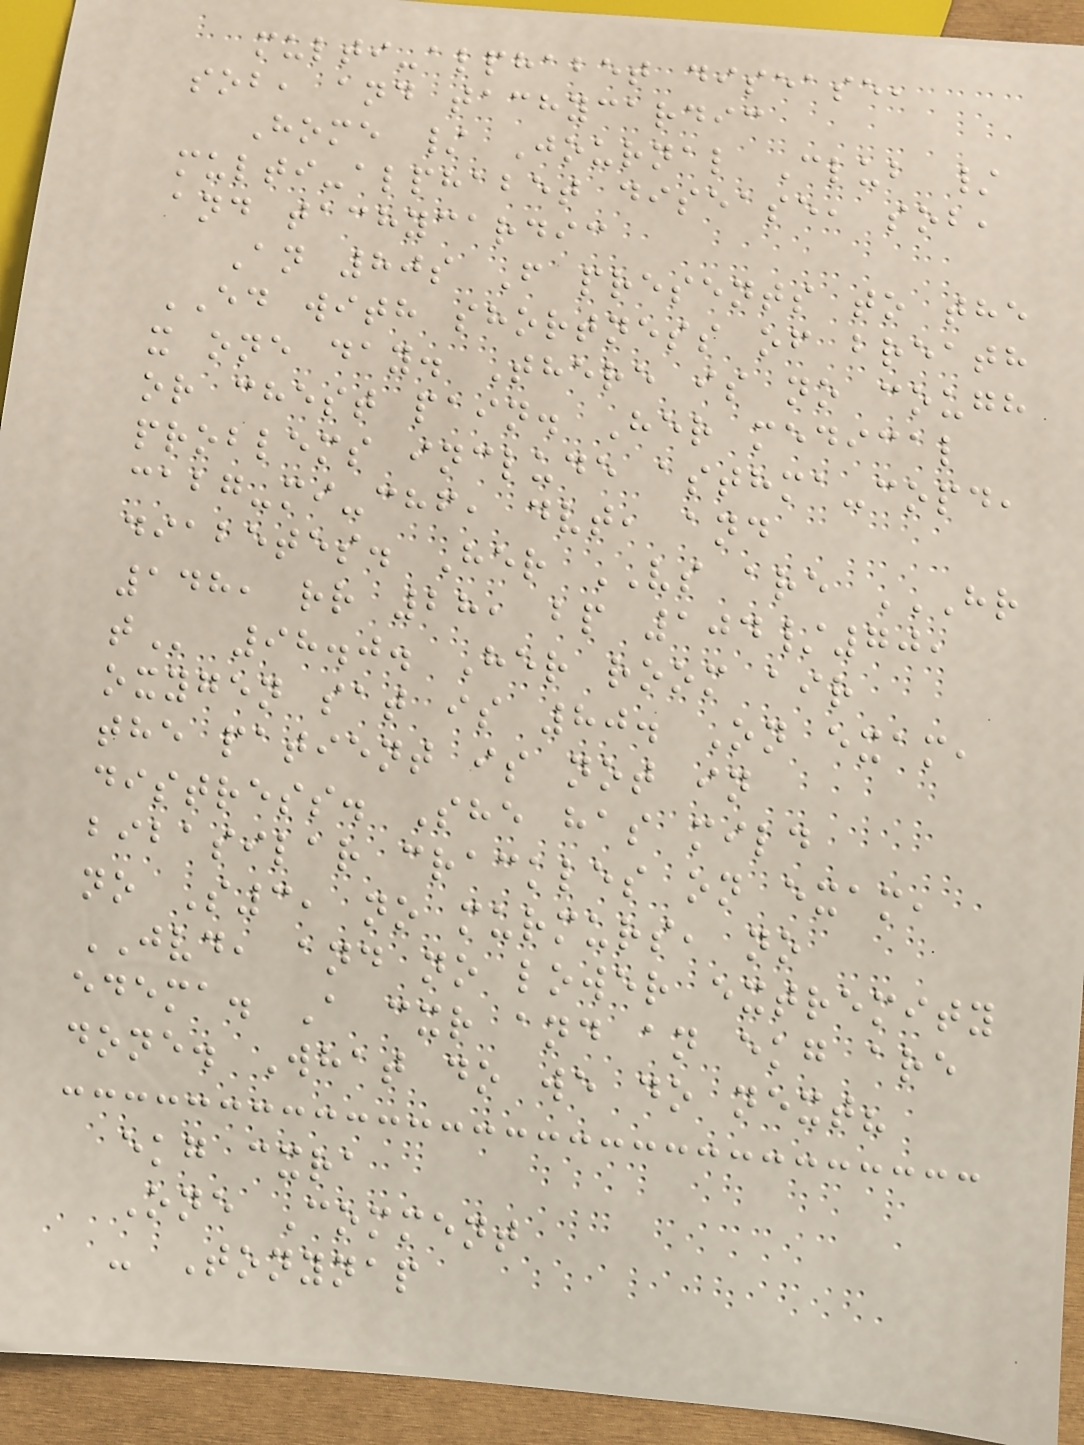multi-alphabet disease,
sob, and tachycardic
Home / Journal Club /
multi-alphabet disease, sob,
and tachycardic
An 80s F presents to the
ED with shortness of breath
x one day. There is no cough
or chest pain. Her medical
problems include asthma-copd,
cabg-mi-chf, dvt, and
diabetes. Her VS are HR
148, RR 28, BP 104/70,
T 98.0. Her room air
oxygen sat is 80. On exam,
the patient is not in
distress. She has mild
bibasilar crackles on exam,
no S3, no murmurs, no
JVD, and no lower extremity
edema. A cxr and an ekg are
done. What do we do next?
ekg cxra
One Comment
- Tonynap
